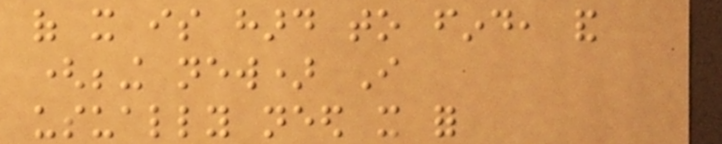of it is hard to find, and
(being new) I
usually need it for
